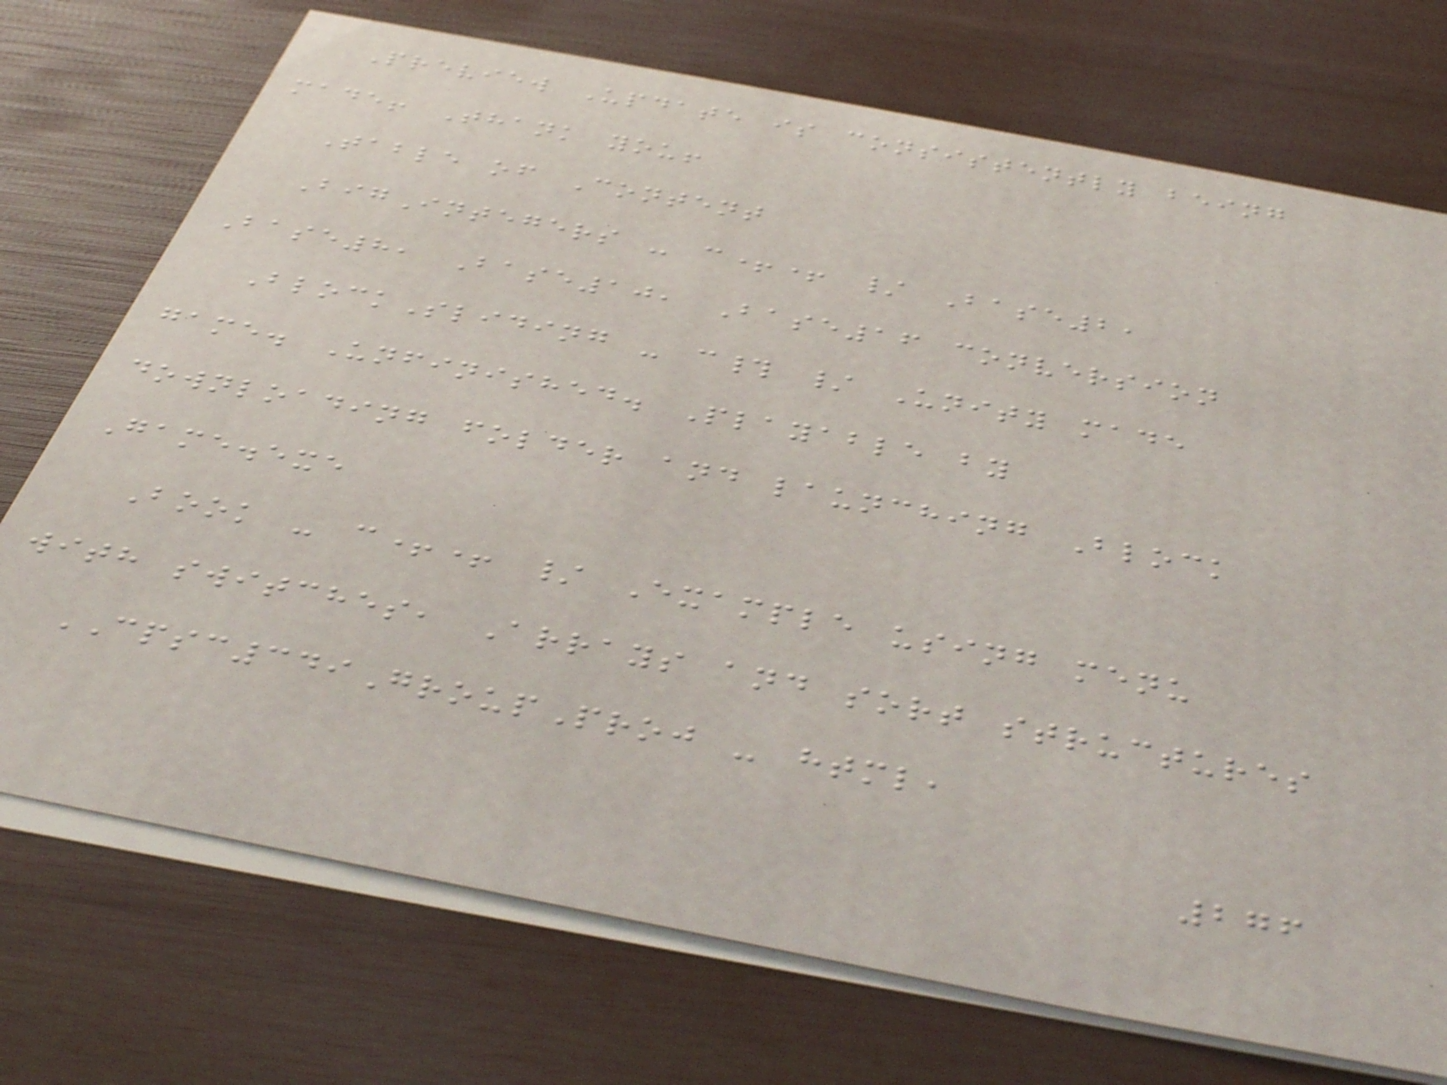Preview Update is consistently being
made! Thank you!
Table of Content
BigIntegers - c++ / Base2,
Base8, Base10, Base16 conversion
BlockSliding - c# / Unity made
game. Unfinished. Playable by
downloading folder and launching Block
Game.exe
Book - c++ / Example using menu
with switches, Arrays and sort structures
CPSC349GroupProj - html,
276
